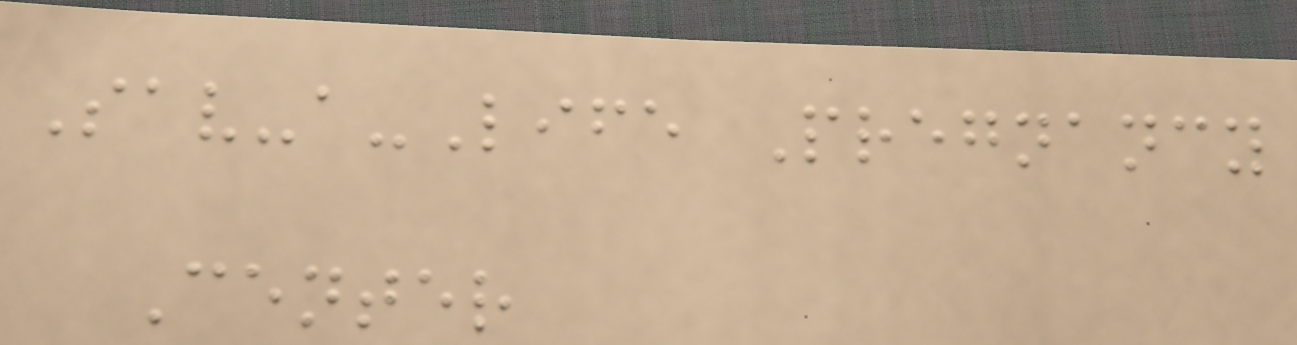Sav-a-Life Pregnancy
Center
